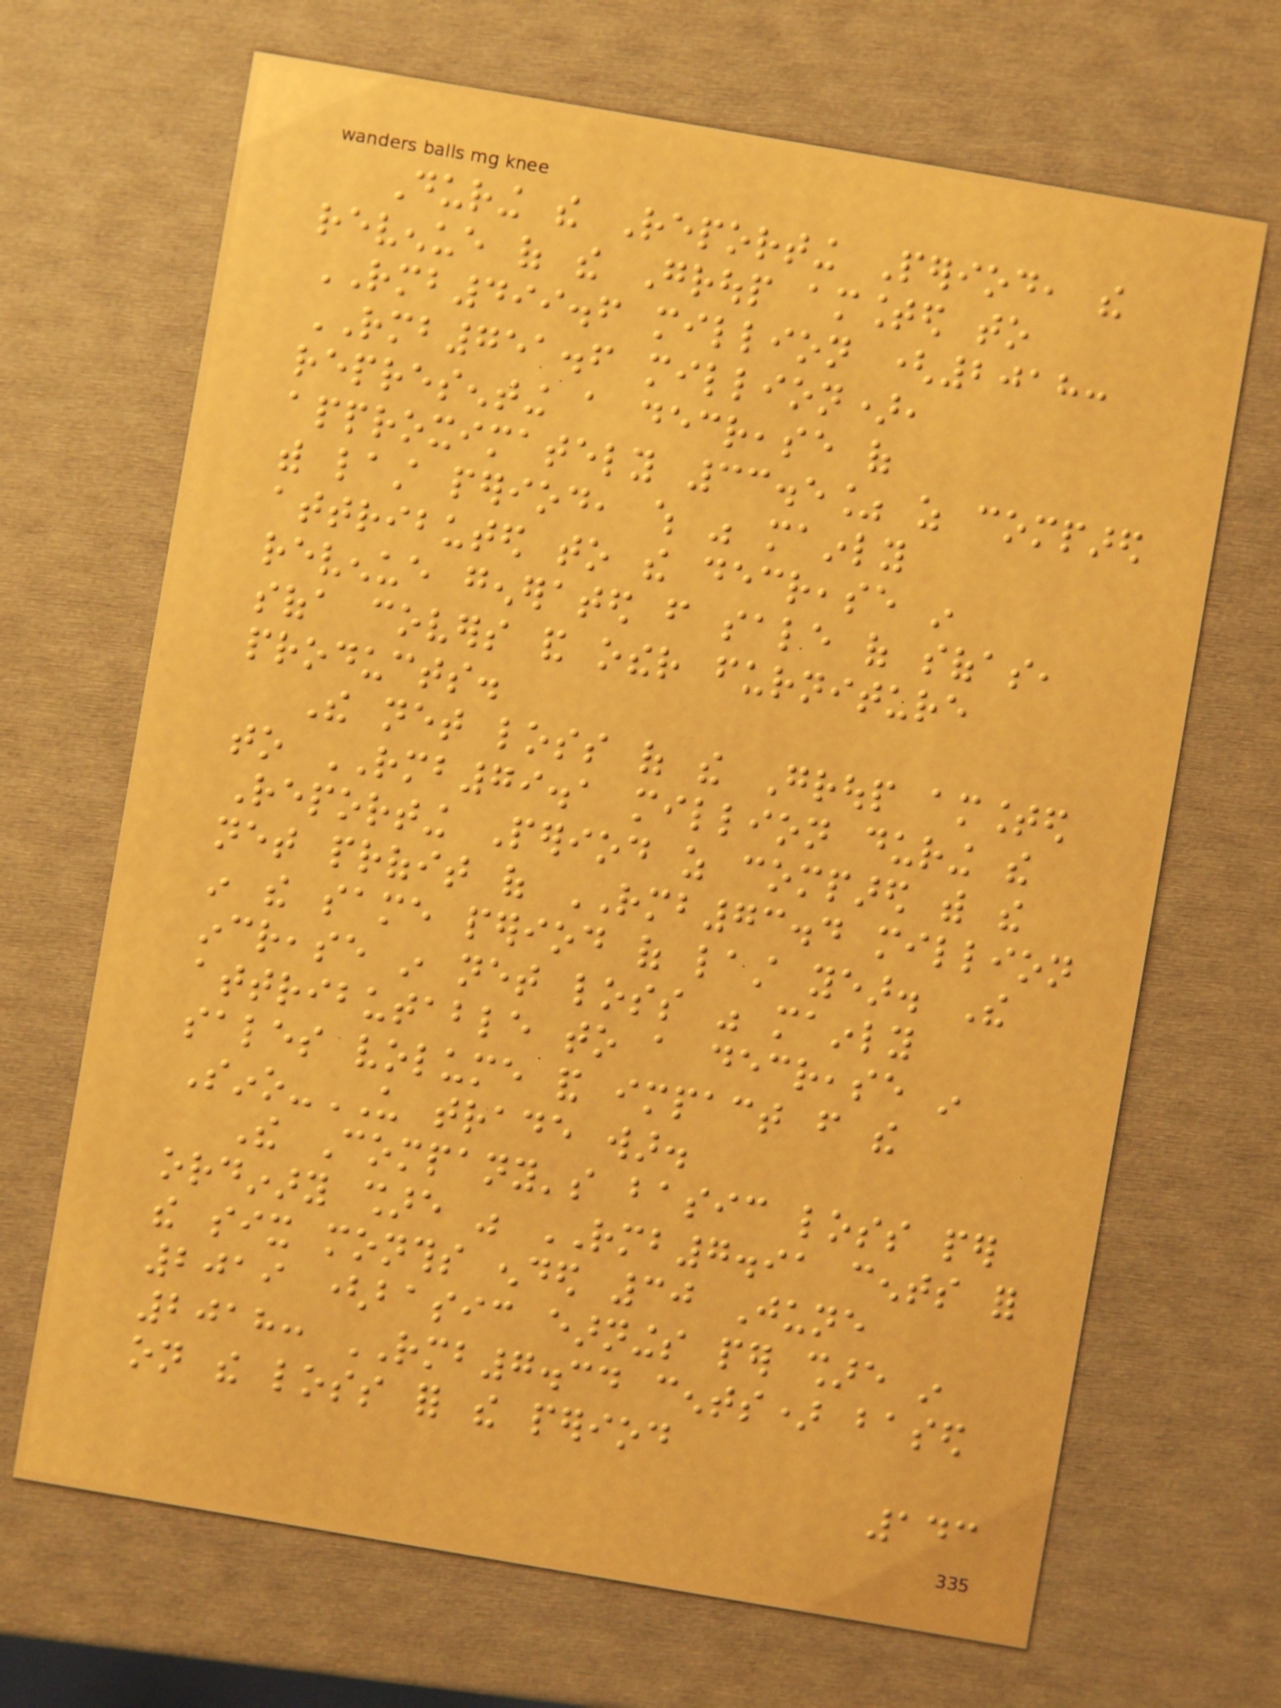During the Reporting Period, the
revenue of the Group amounted to
RMB499.6 million (2018:
RMB751.6 million),
representing a decrease of
approximately 33.5% as compared
with last period, which was mainly
attributed to the decrease in
revenue generated from sale of sofas,
sofa covers and other furniture
products.
The net loss of the Group amounted
to RMB79.1 million during the
Reporting Period as compared with the
net profit of RMB73.4 million
in the same period of last year. The
increase in net loss was mainly
attributable to a decrease in
sales volume and impact from the
Sino-US trade war.
The Company's basic loss per
ordinary share was RMB7.91 cents for
the six months ended 30 June
2019 (basic earnings per share in
2018: RMB7.34 cents) based
on the loss for the period
143
